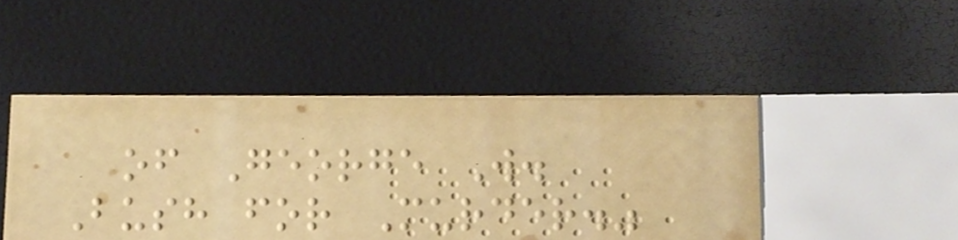of George W.
Bush for Murder."
